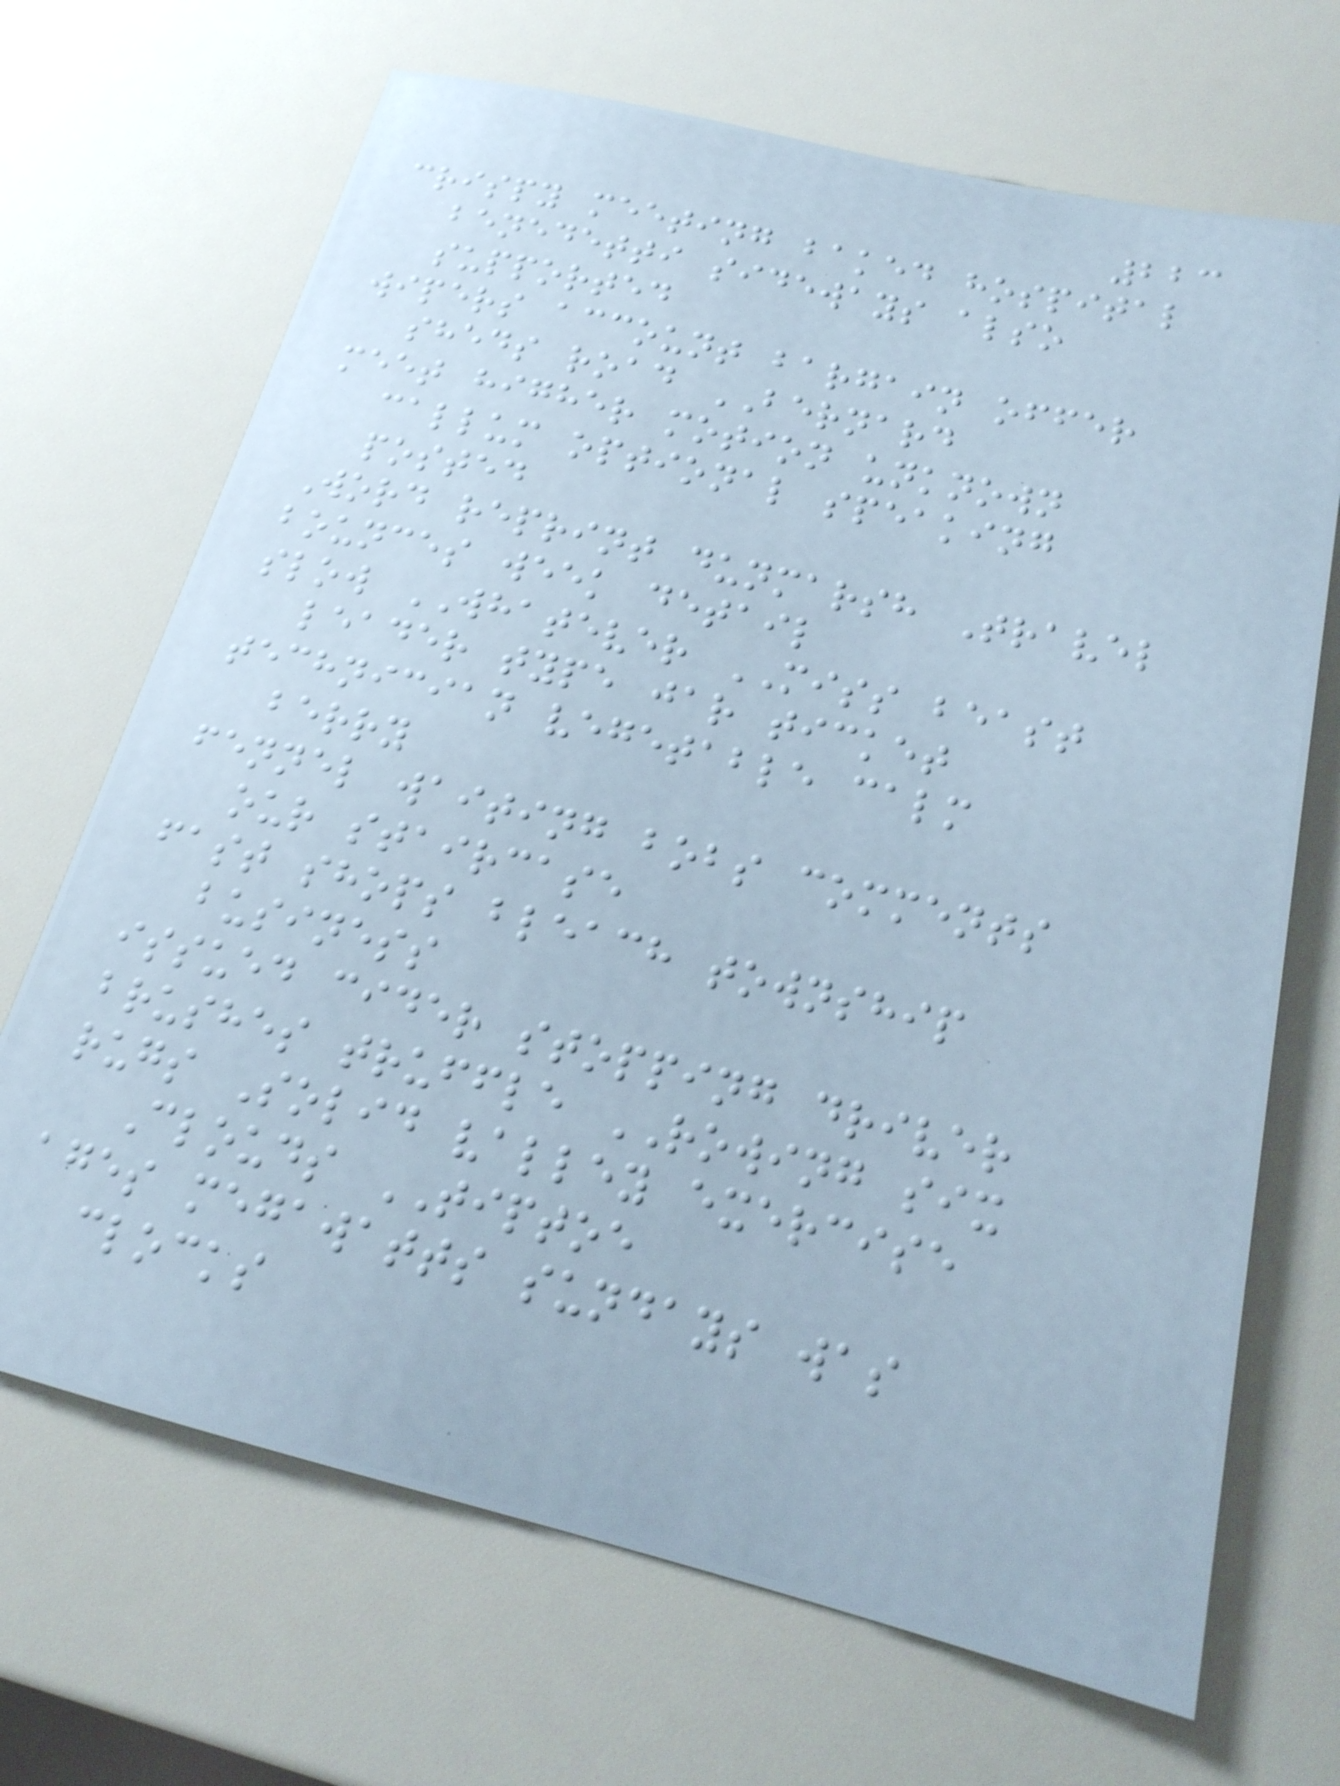223
crispy meeting baked hospital
benedetti sideways also
supported
wipers account bargain offer
sheds road BERNARD
meet higher motion unknown
callum optional speaking
posted
Word reprint dunmarsh Travel
bounces week detail
slow WHATEVER MISS beast
leader type jar ticket
technician vegetable calm
berry
fennel waiting bobs comments
our staircase
fast shops bleach township
business
issued cider stopping driver
brushes truffle ROWING six
rugs Solid valley exercise
Clouds TIPTOE
ages megawatts sundays was
clocks
